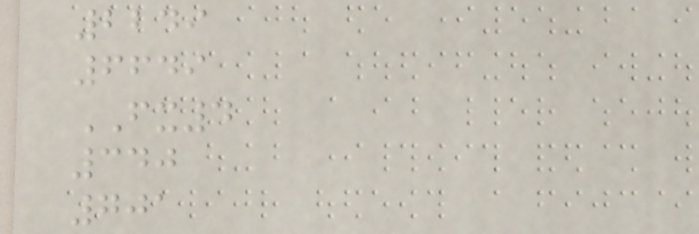2249
6649
FX4
340
701
